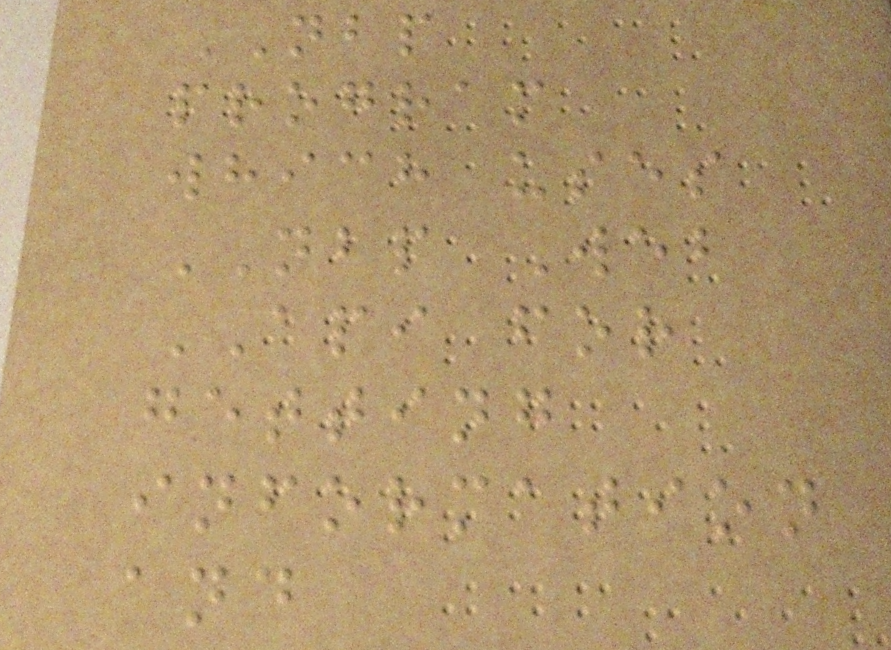NBP
program
which uses
NBP Web
API for
getting
information
and
